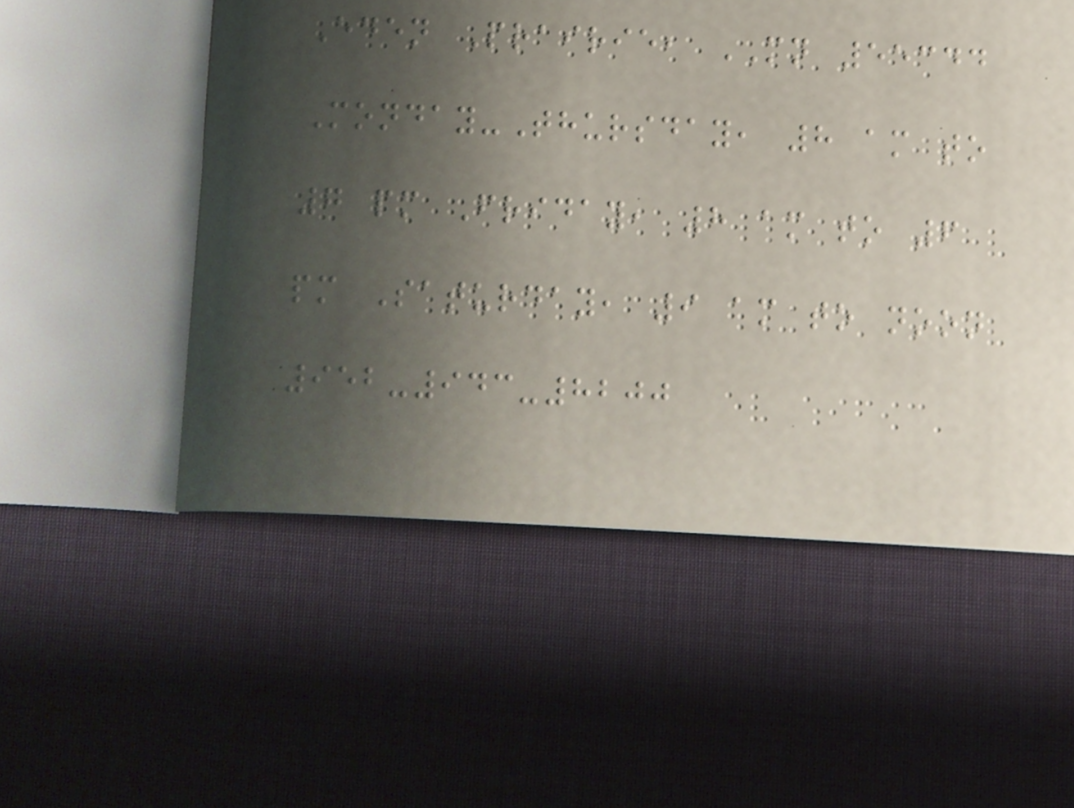Eden Prairie, MN 55344
Monday-Thursday, 8 am to
7 pm Friday, 8 am to 6
pm Saturday, 9 am to noon
952-943-8200
